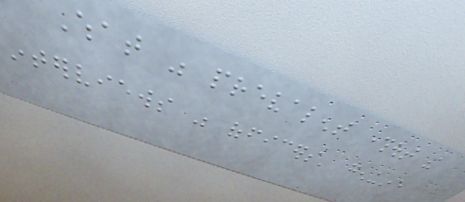What was prevalent throughout the
interviews was officers' genuine
